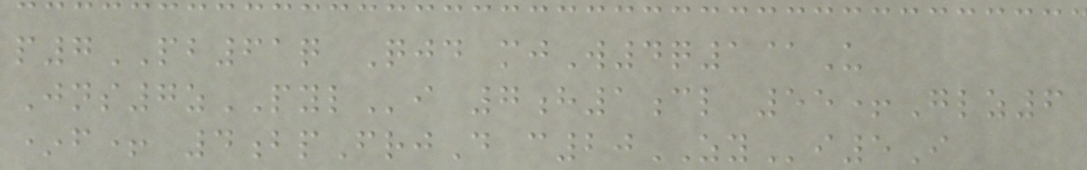p7PB61q Qjd mjW4q1@U
Jns7zPYLi 7h1cl 55+Glz6
*f+ 4bpFrjD c20ZYi5I
